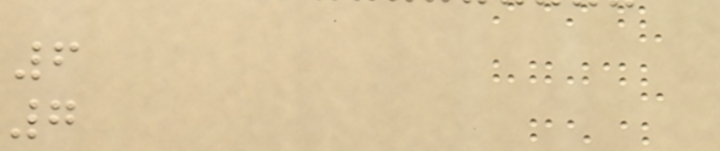6
7
